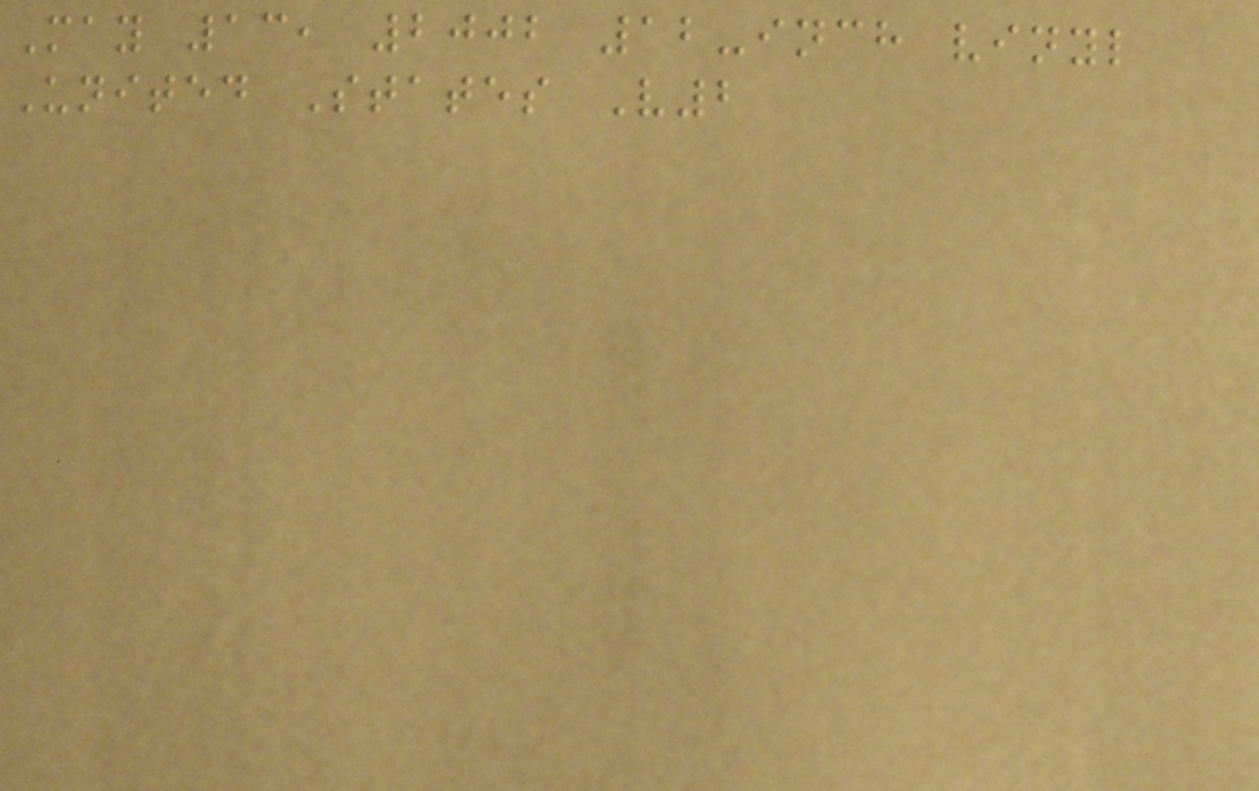May 13, 2002 12-inch vinyl
United States V2
